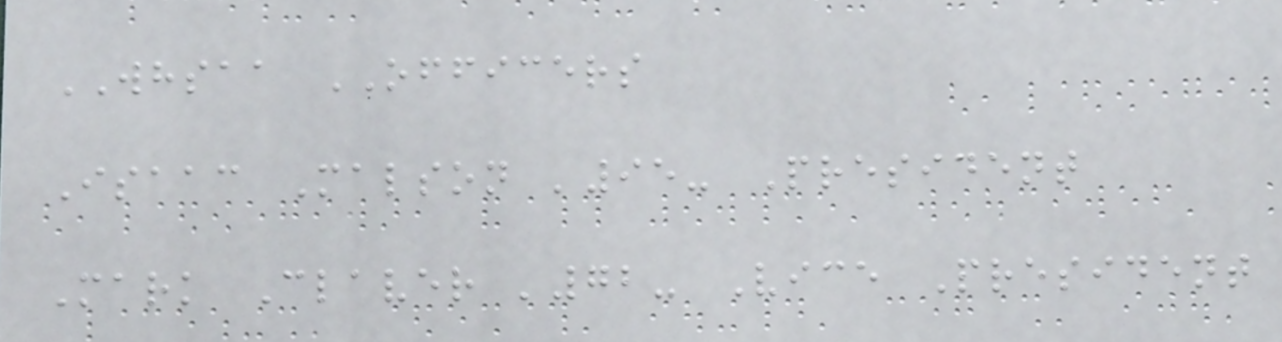WHSAA OFFICERS
Isaac Malson '95- President
Mark Claver '72- Vice President
